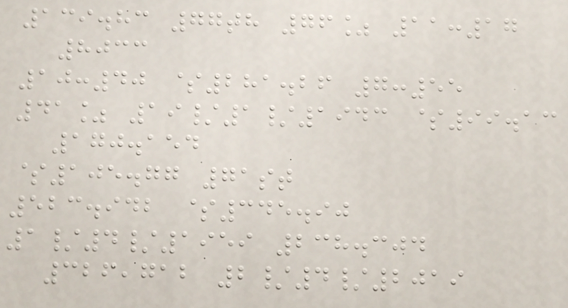139.83 77th 76% 11:17
8033
10:40 $281.26 7:55
41% 19/1/1943 $99.13
170.154
$105.77 71st
523.942 $345.90
1/4/1959 238.304
326,712 2/4/2019
